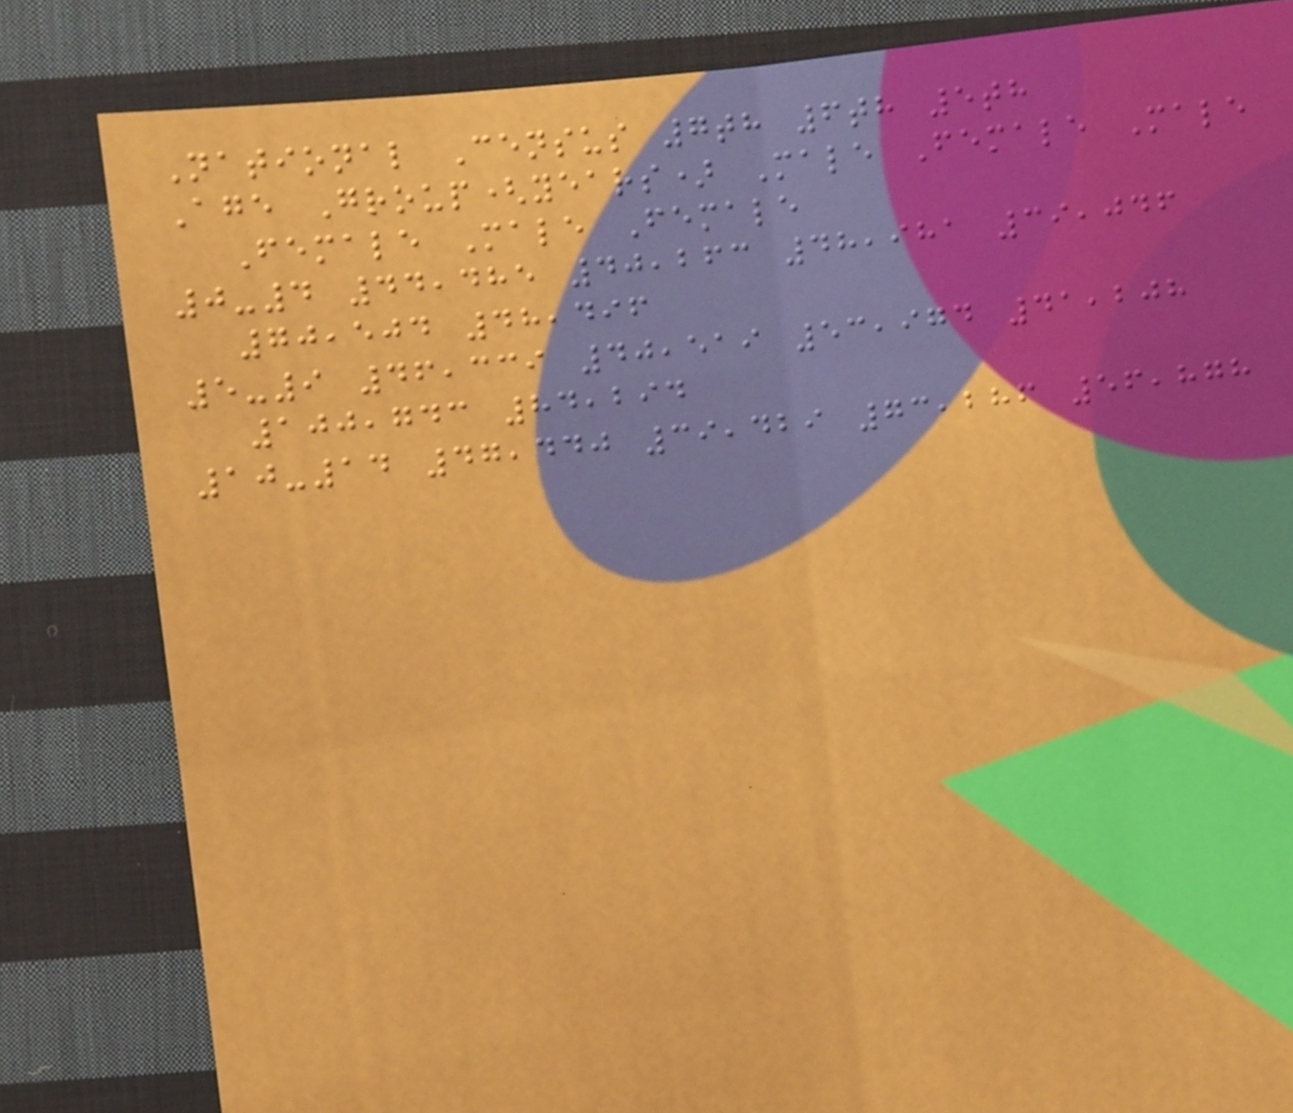National Census 7th 6th 5th
Age Group(years) Male Female Male
Female Male Female
0-4 44,485 40,263 48,981 39,046
70,504 48,496
5-9 46,339 40,519 53,974 41,208
100,743 84,294
10-14 47,440 39,429 73,286 56,878
